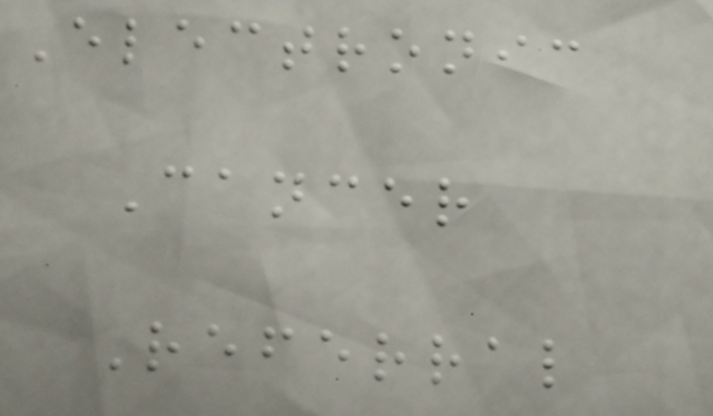Electronic
Cancer
Referral
